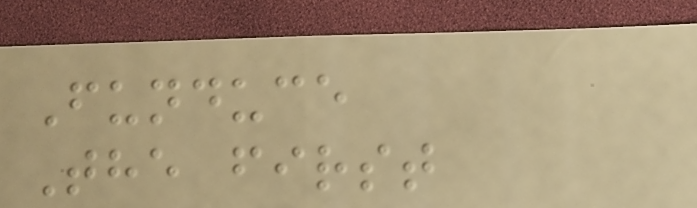Funduce
The first
